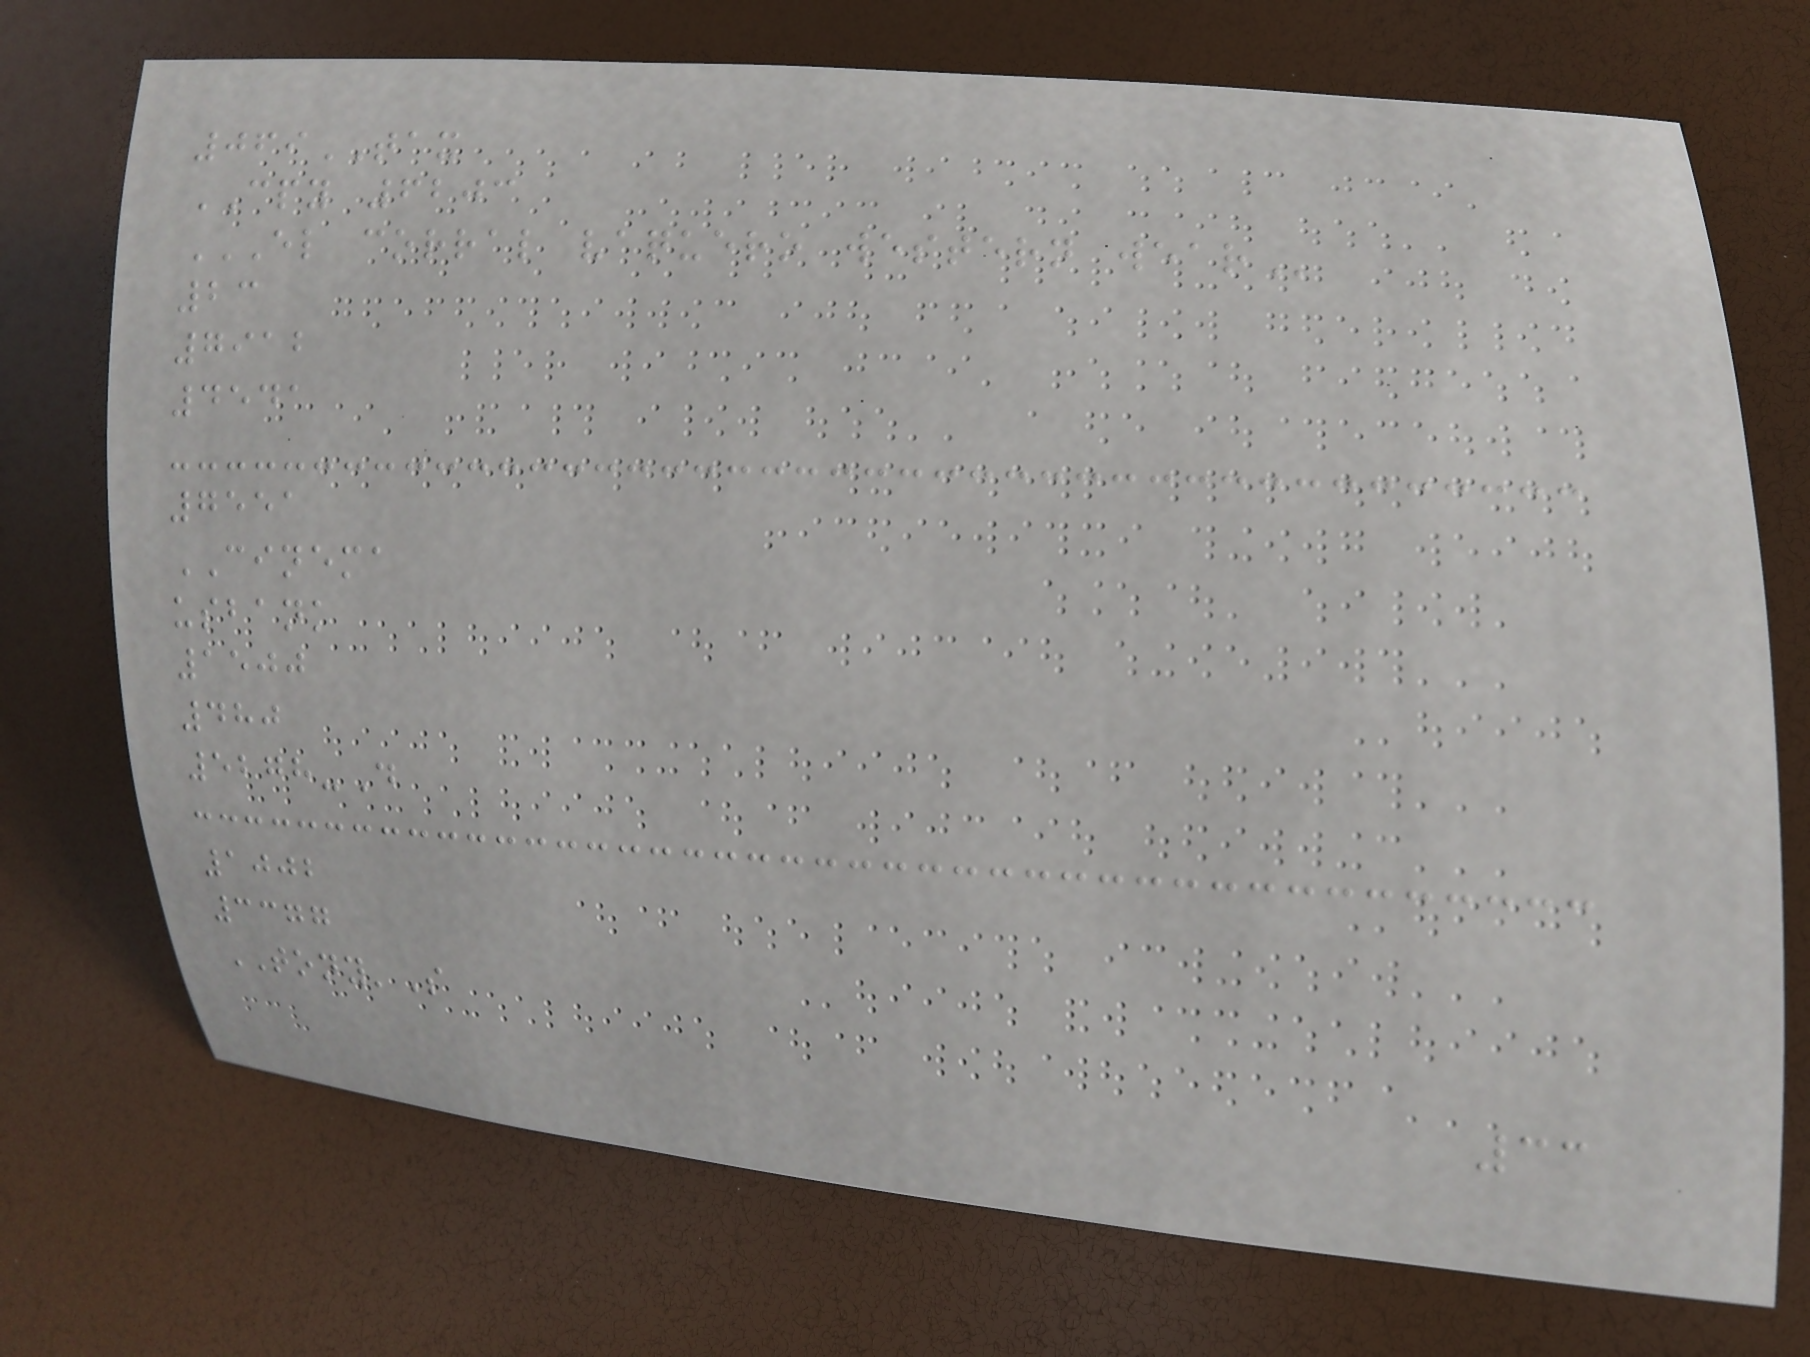069TAX
CPY 6203
EL CORRAL VAQUERO WESTERN WEAR
23
7912
4541
7551
CINEMA
usbank
1500
480
5278-D
1002
3377
TONY'S
33
